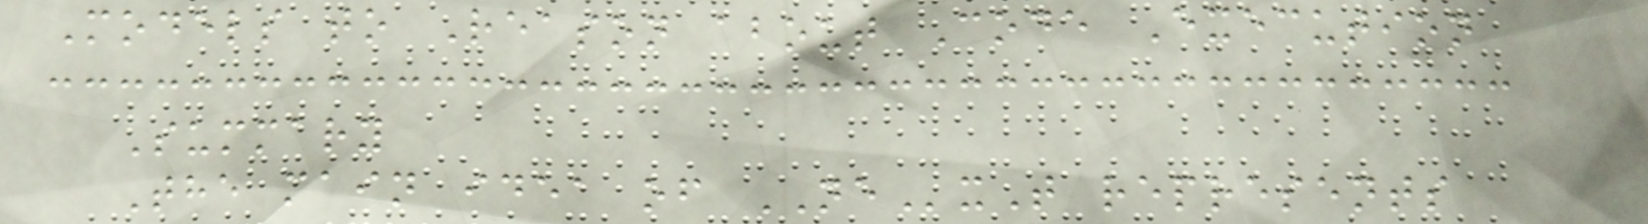Models to Reason about Code Execution
Summary
The main idea of NExT represents
